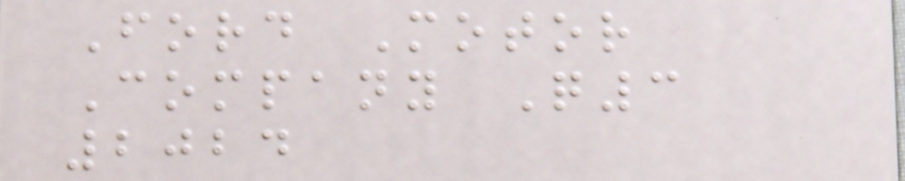Ford Motor
Company Q3
2024
